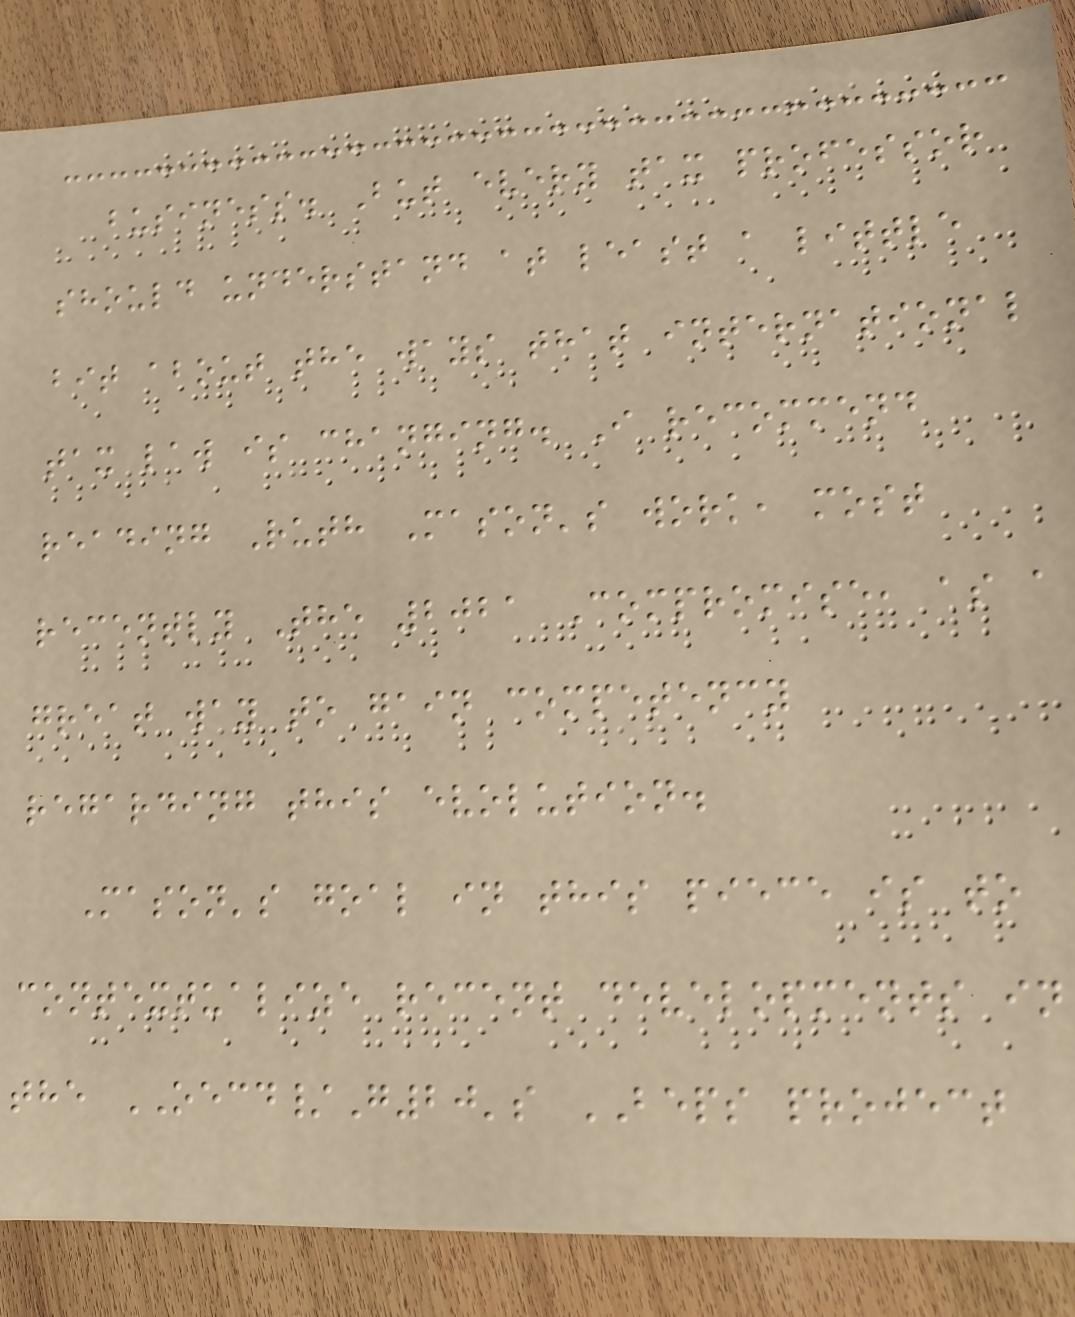business. But every tax professor
should understand at least a little
bit about the ways that international
tax law is changing. I recommend
reading Ruth Mason's work, most
recently The 2021 Compromise, as a
great way to gain competency
regarding this evolution.
Mason's goal in this piece is to
contextualize recent developments in
the OECD/G20's BEPS project
